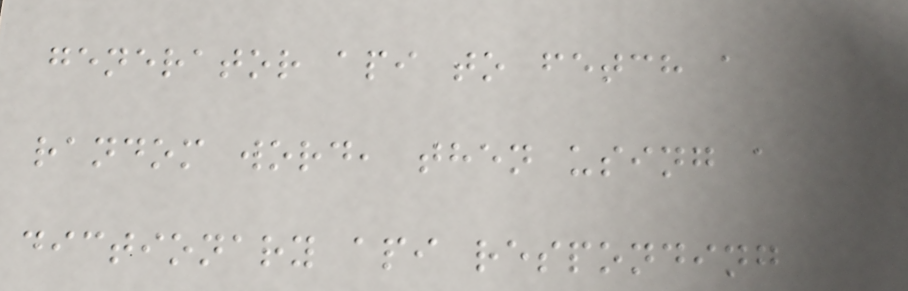generator api to fetch a
random word, then using a
dictionary api responding
